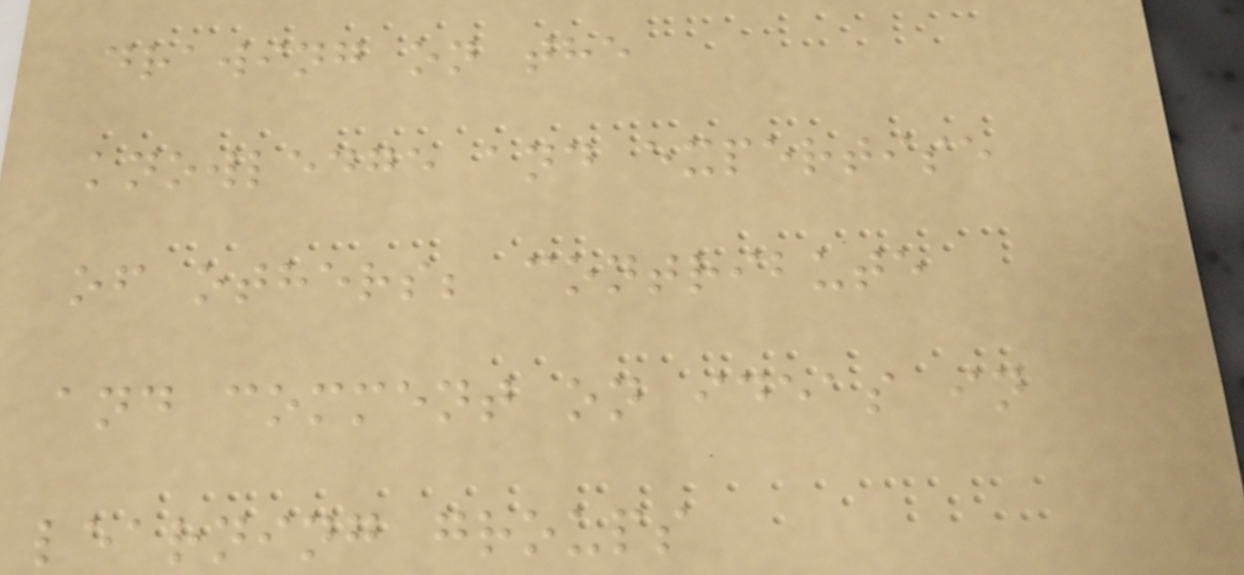drawing on the
knowledge and expertise
of others; contribute
and comment on ideas in
learning groups
